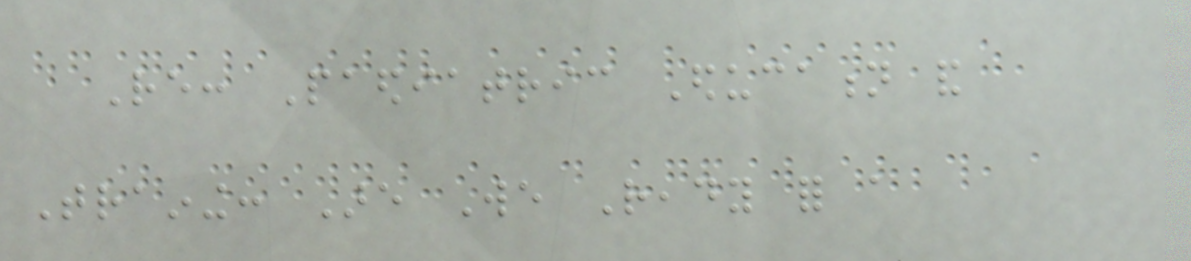Re: Paediatric Education and
Training: Are We Ready for a
